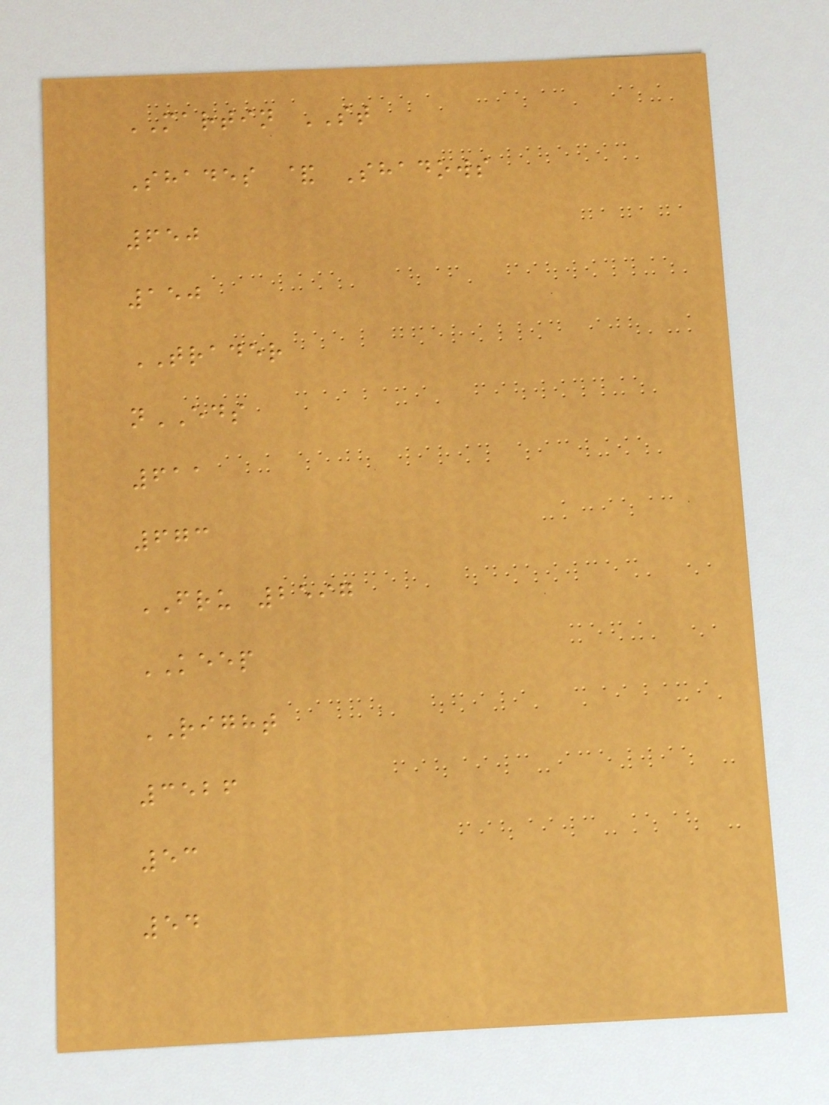MARTIN ST
Shades & Shadows
650
150
TRADER
nEDS
611
673
FRU 2597
KEEP
RIGHT
3526
53
54
